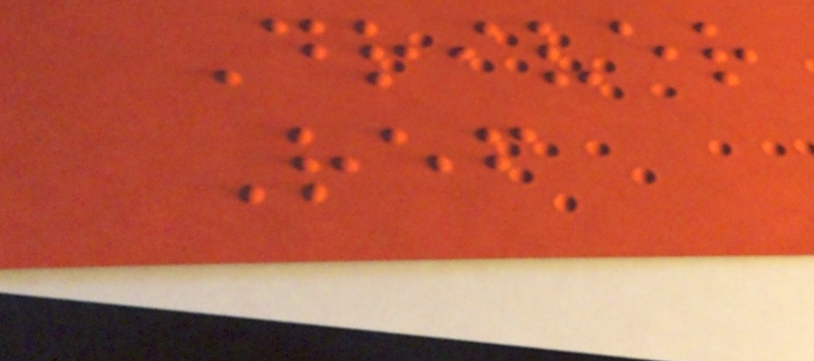Driver
Ref
